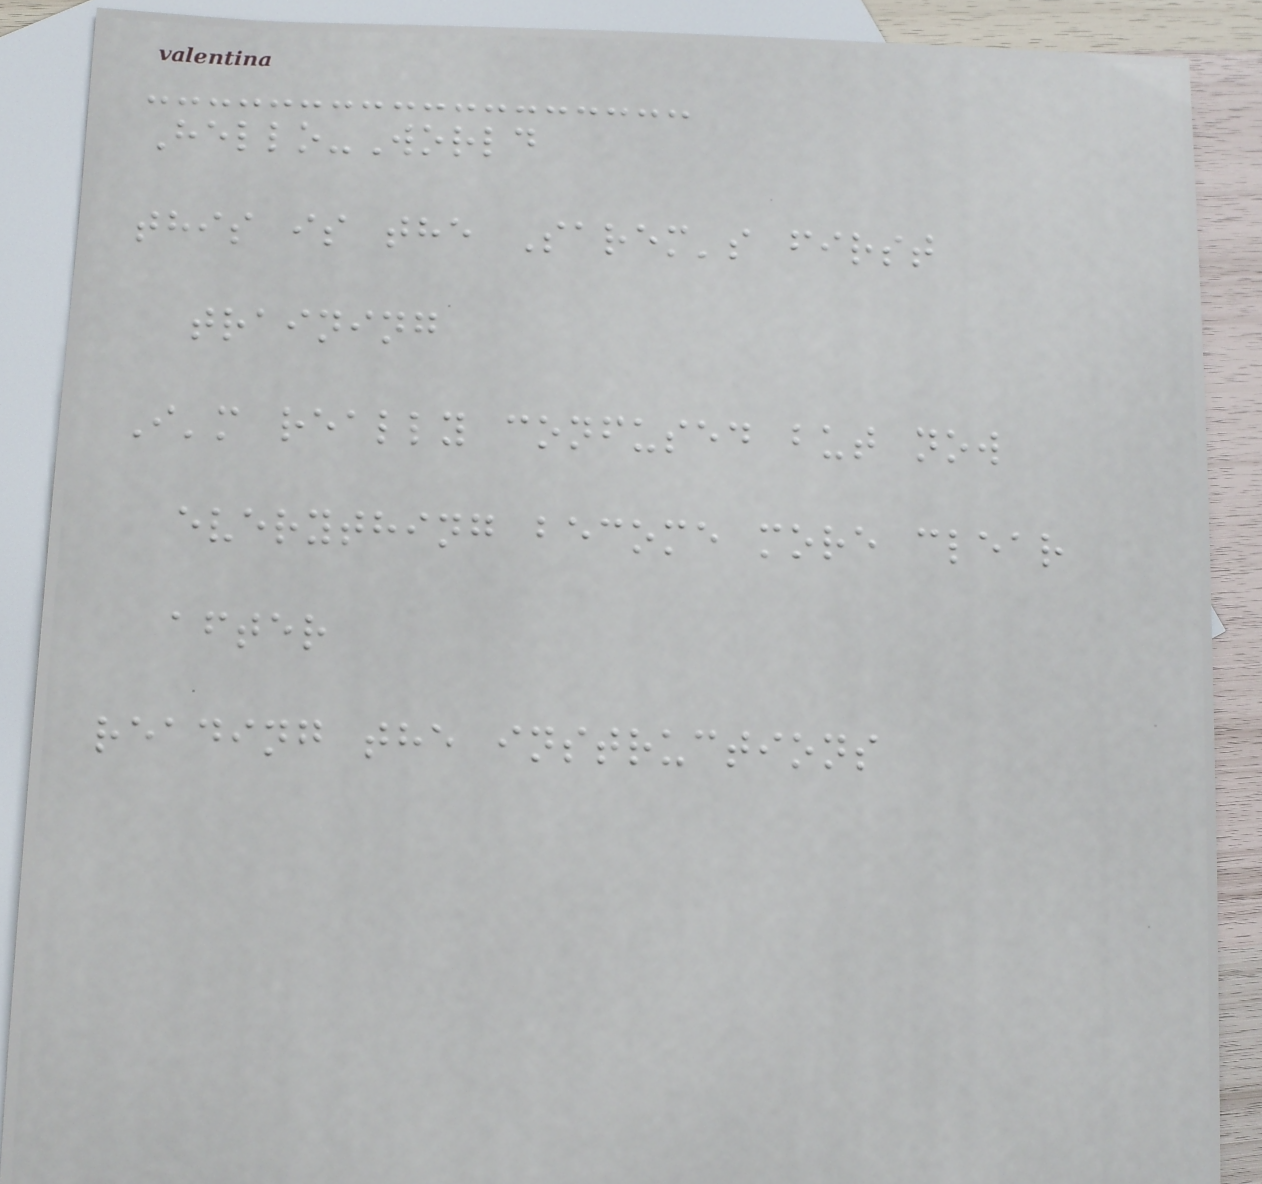Hello-World
this is the Sarem's first
training
I'm really confused but now
everything become more clear
after
reading the instructions
